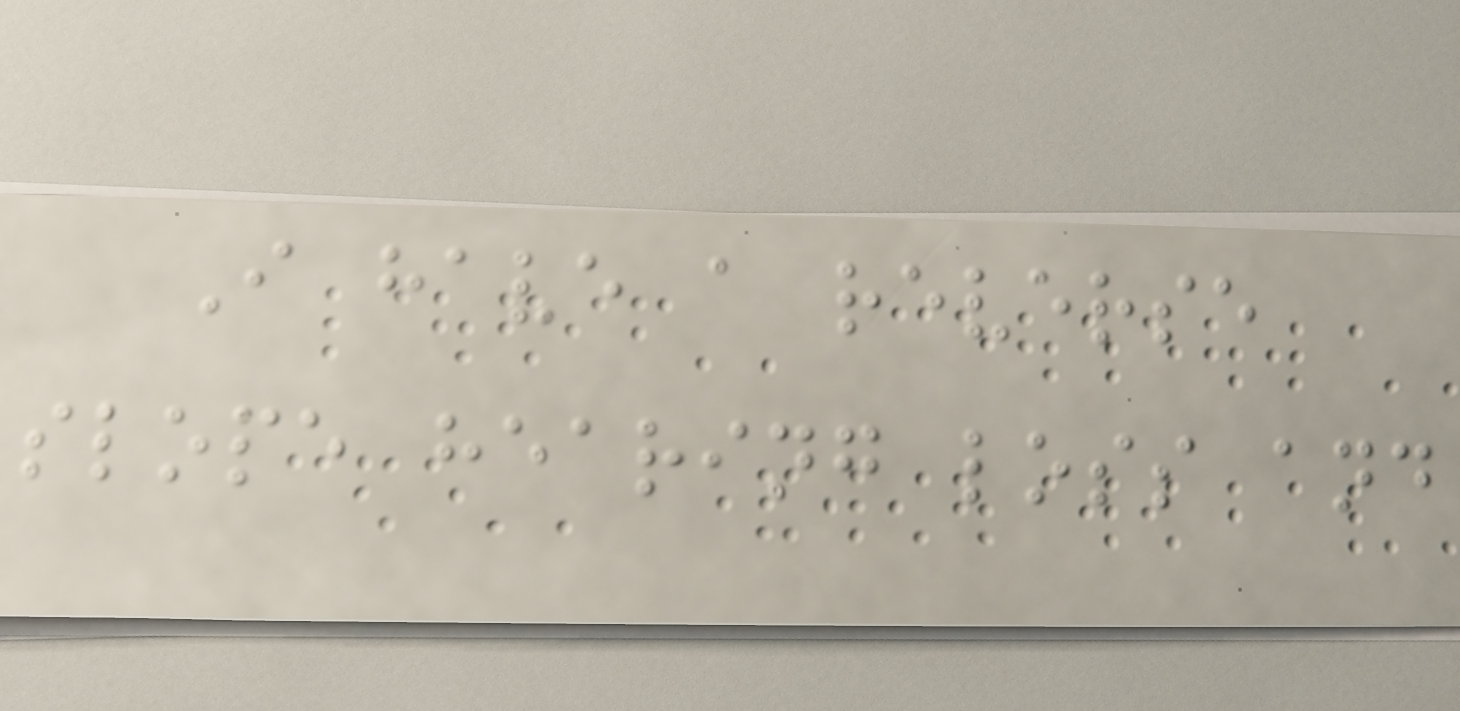I have a reverse
slope hearing loss and
